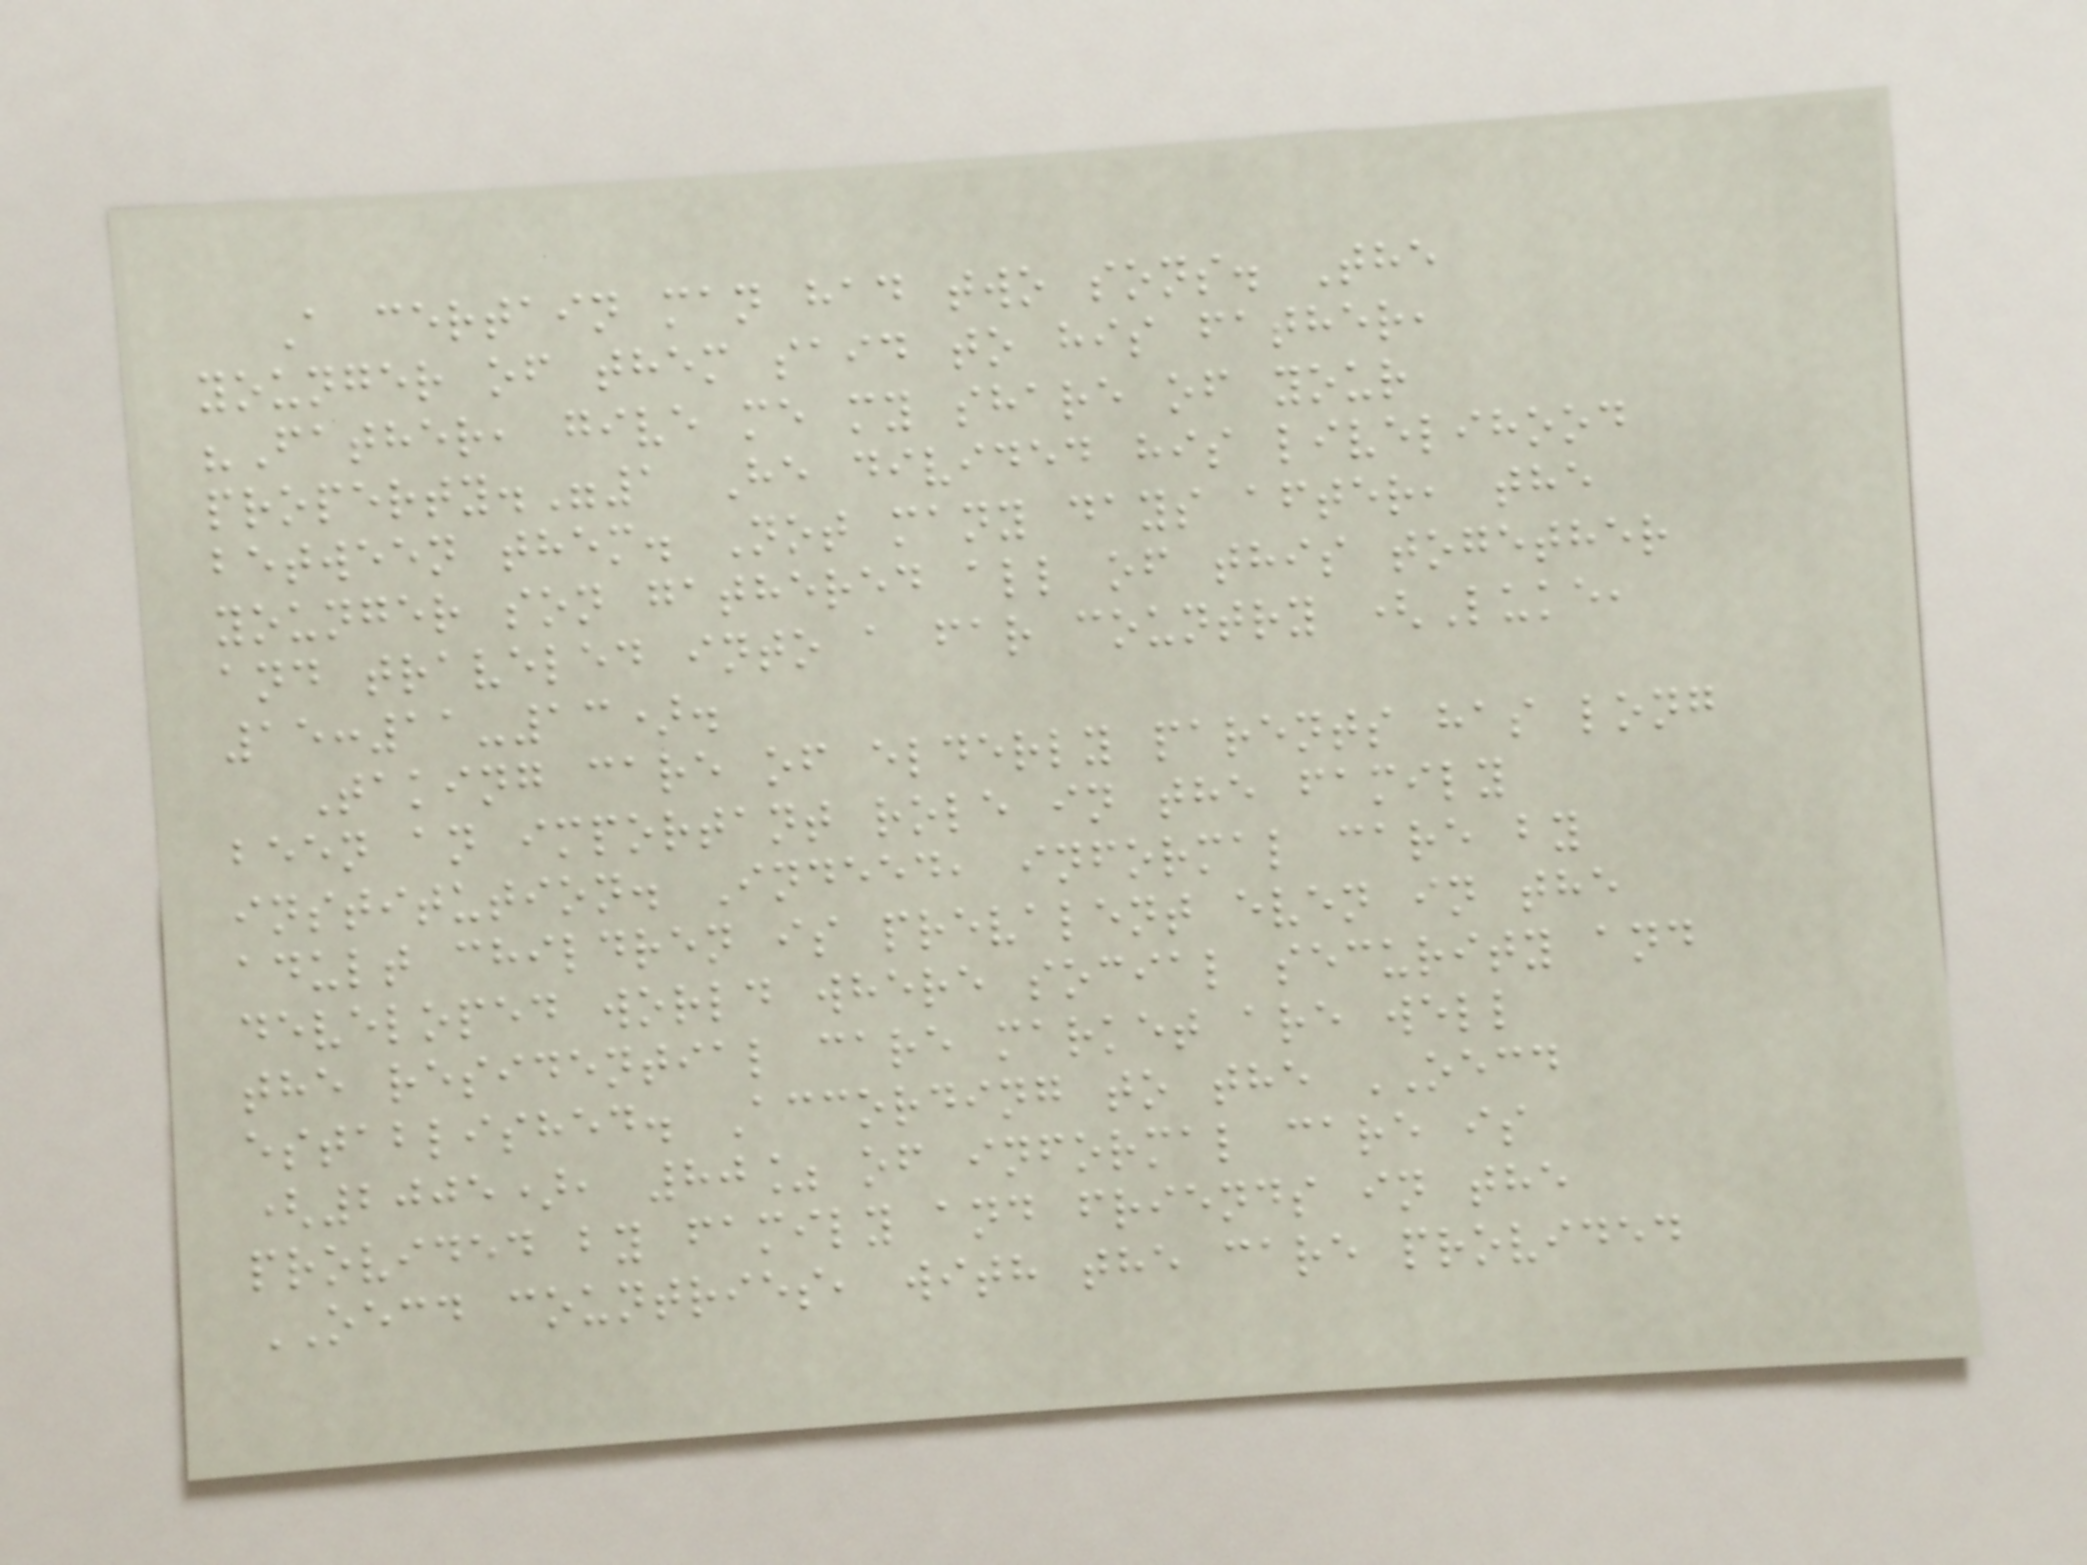A certain man had two sons. The
younger of them said to his father,
"Father, give me my share of your
property."1 He divided his livelihood
between them. Not many days after, the
younger son gathered all of this together
and traveled into a far country (Luke,
15:11-13).
Taking care of elderly parents has long
been an important role in the family
institution. Indeed, informal care by
adult children is prevalent even in the
developed world where social security and
the residential care market are well
established. According to the OECD
(2005), 80% of informal care is
provided by family and friends in the
OECD countries, with the care provided
